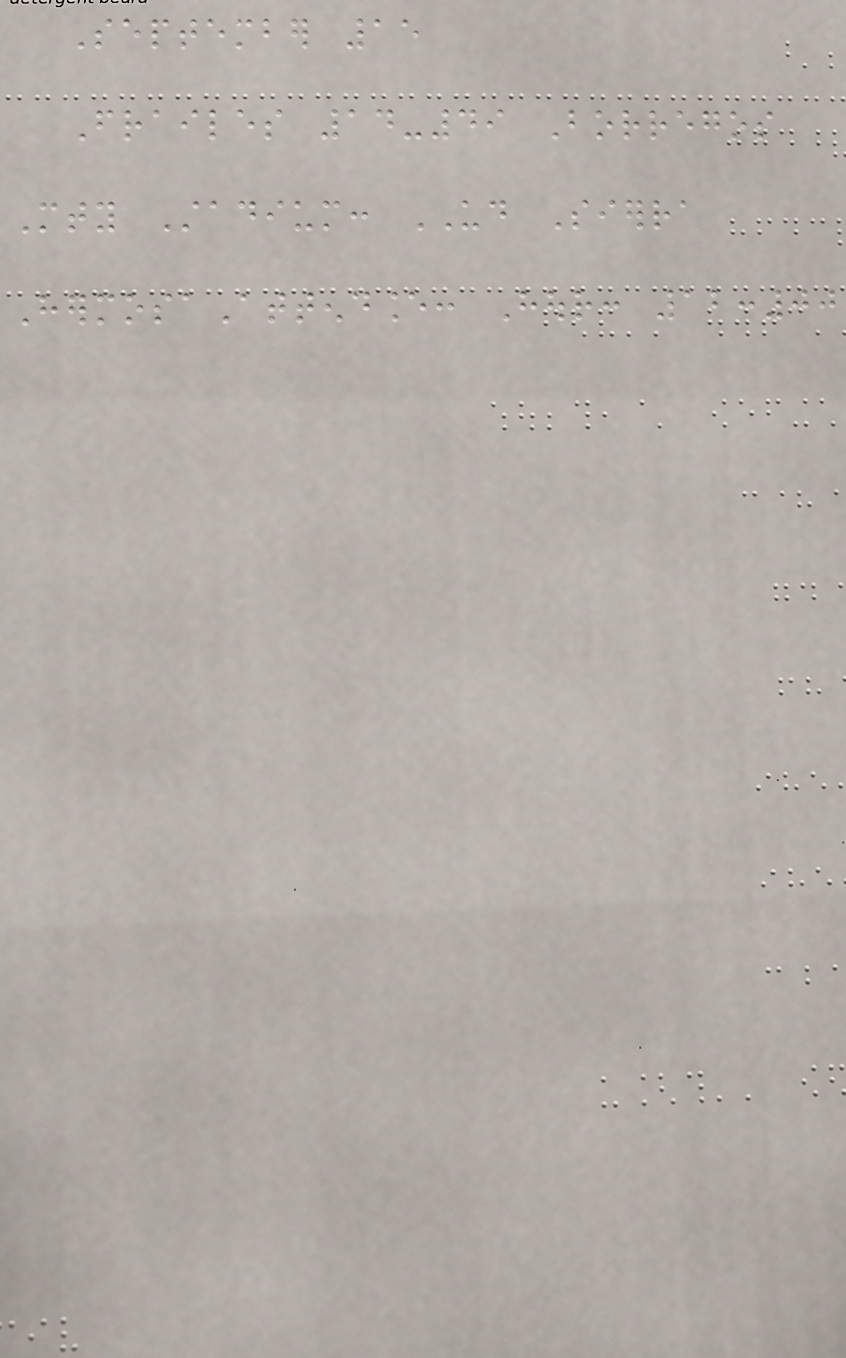September 15
Frailes 14-49 Borregos
Mty Stadium: UD Sierra
HermosaAttendance: Hour: 12:00
